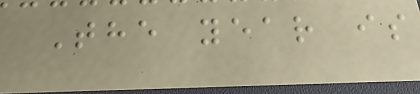The year is
